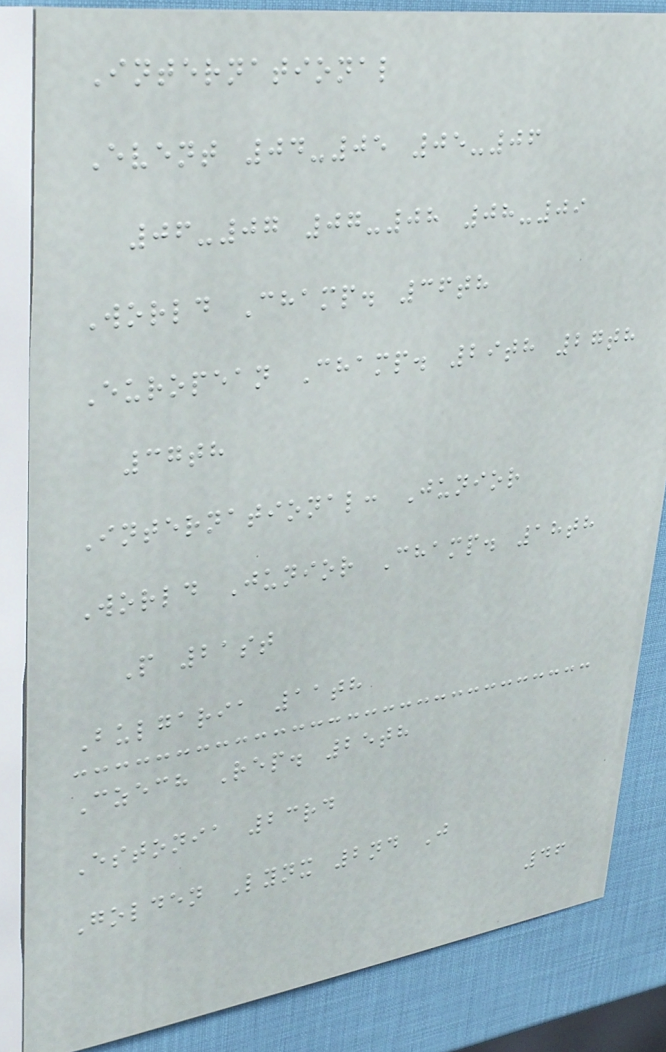International
Event 04-05 05-06
06-07 07-08 08-09
World Champ. 36th
European Champ. 29th 27th
37th
International: Junior
World Junior Champ. 18th
P 21st
Bulgaria 11th
Czech Rep. 25th
Estonia 23rd
Golden Lynx 2nd J
46
